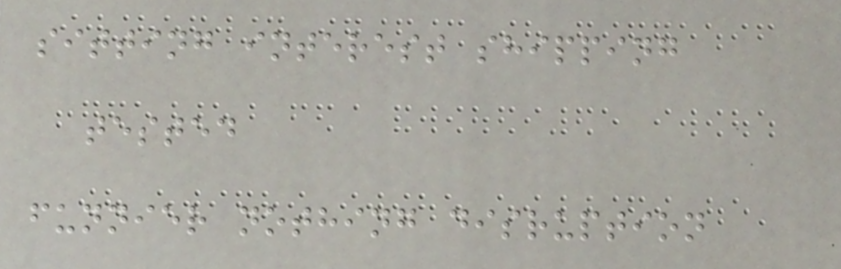sitting interest shipping
tested
funnier nothing disruption
